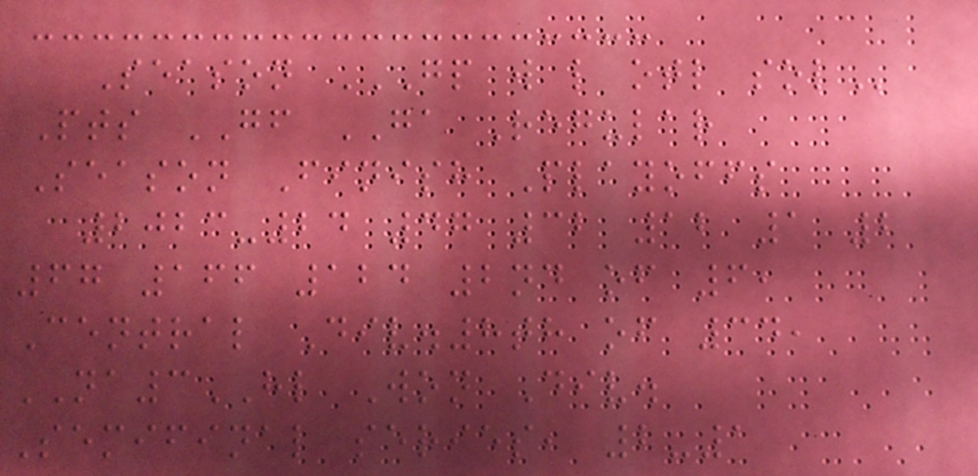Season GP W L OTL SOL
Pts GF GA Regular
Season Finish Playoffs
2023-24 47 32 12 1 2
67 166 124 2nd of 6,
Central Div.8th of 34,
NA3HL Won Div.
Semifinal series, 2-1
